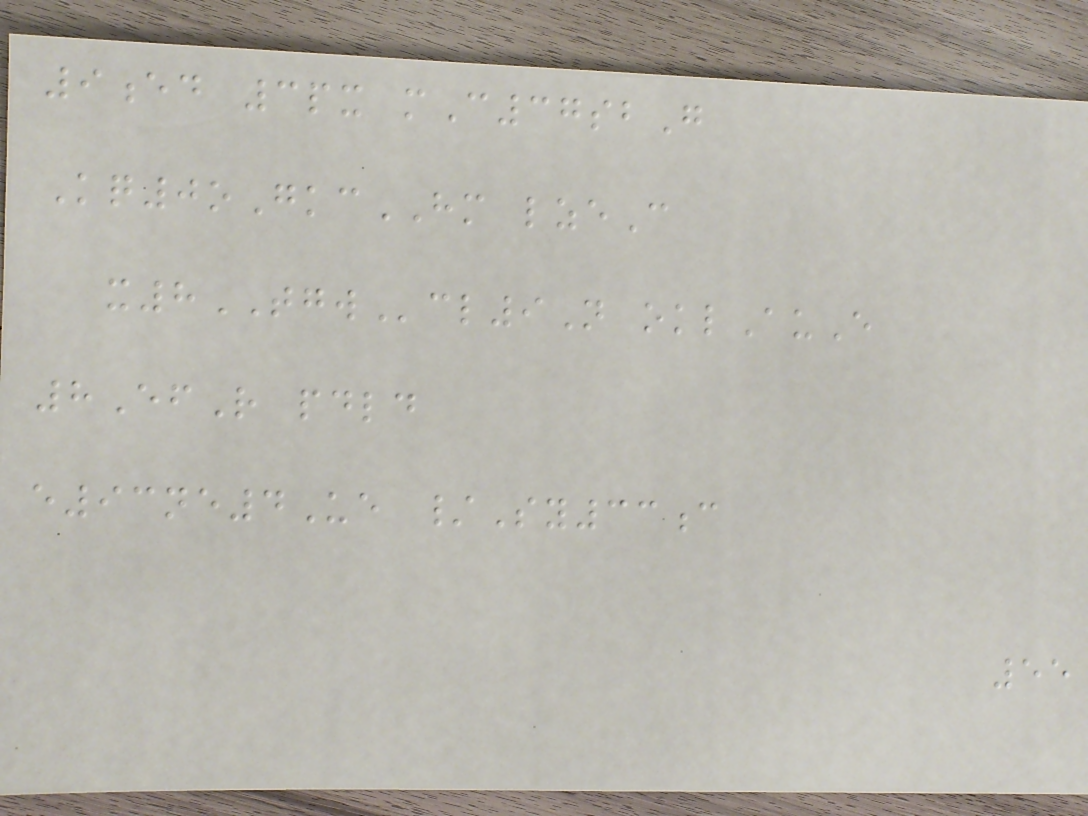9ed 3px mC37sbG
Kq0oGkcHM lzeC
x8TGWcl9N oklAuE
8EfR pdld
e93ne4Ue /Sy33c
55
